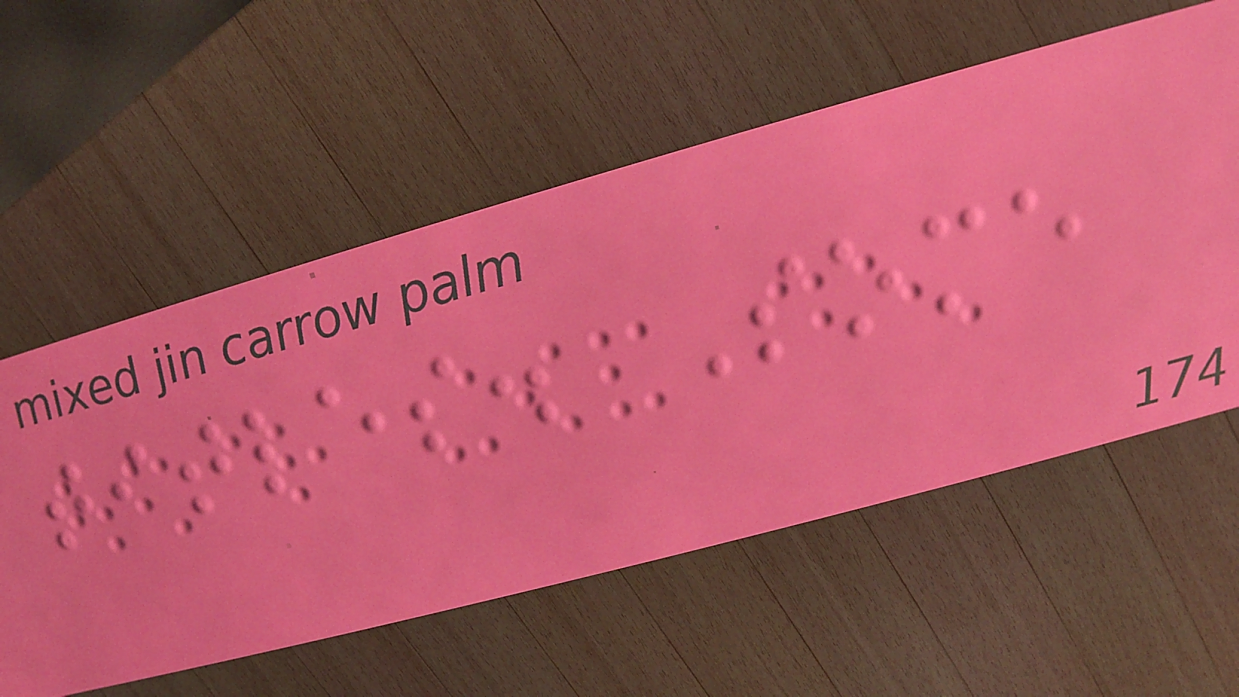titles. Some
